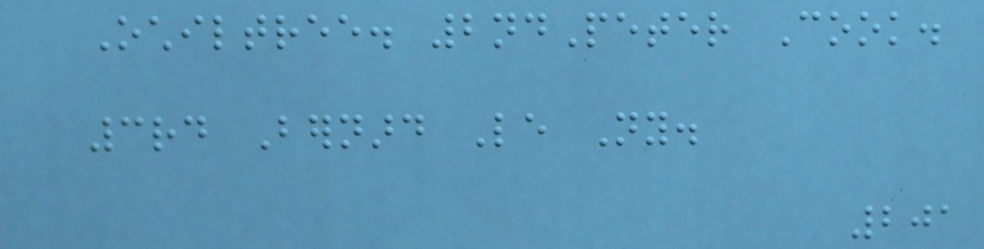Ochiltree. 2ndPeter Cook.
3rd Bernard Le Ny.
201
